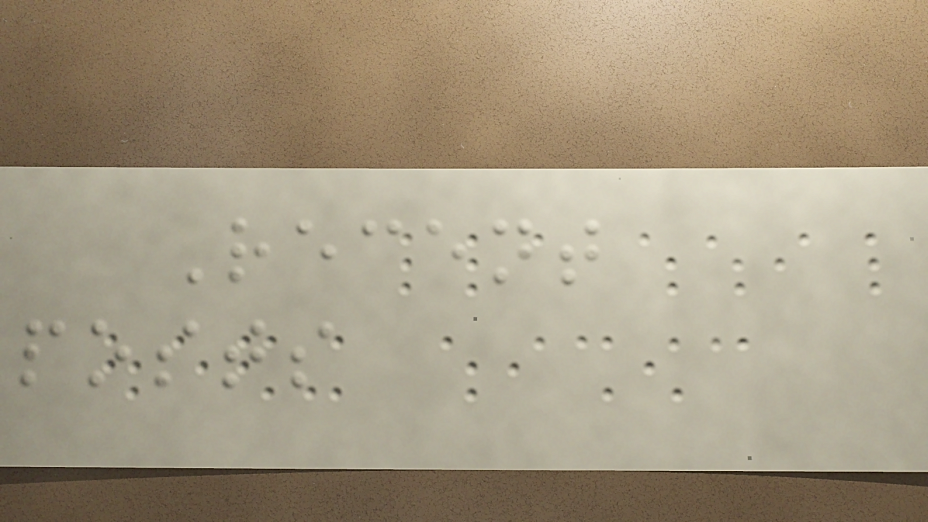Recent
posts
